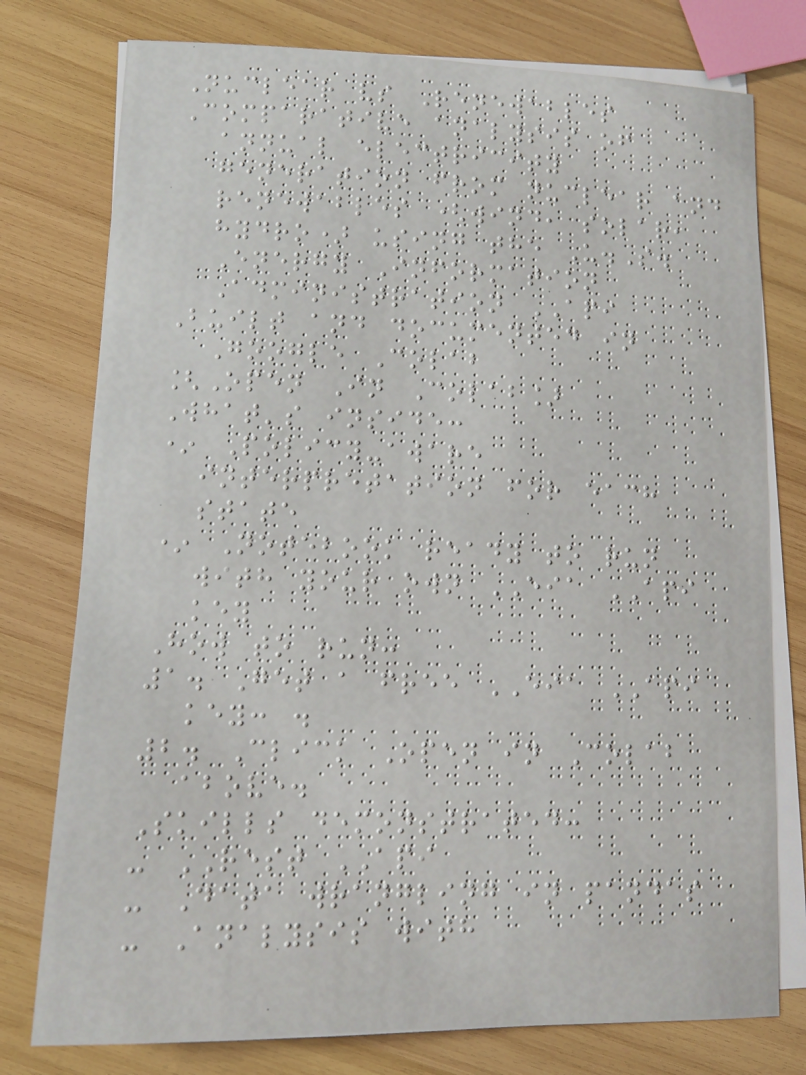Nuclear vs Renewables
Comparative analysis of
annual electricity
generation from nuclear and
renewables (wind, solar,
hydro) using the U.S.
Energy Information
Administration API
Built and documented in
Google Colab
[Open In Colab]
What's inside:
* Policy-aware
interpretation for each
state
* Notebook ready to run
with your own EIA API
key
How to run:
1. Get a free EIA API
key: .
2. Click Open in Colab
above.
Skills demonstrated:
- REST API
- Data wrangling in pandas
- Analysis with
